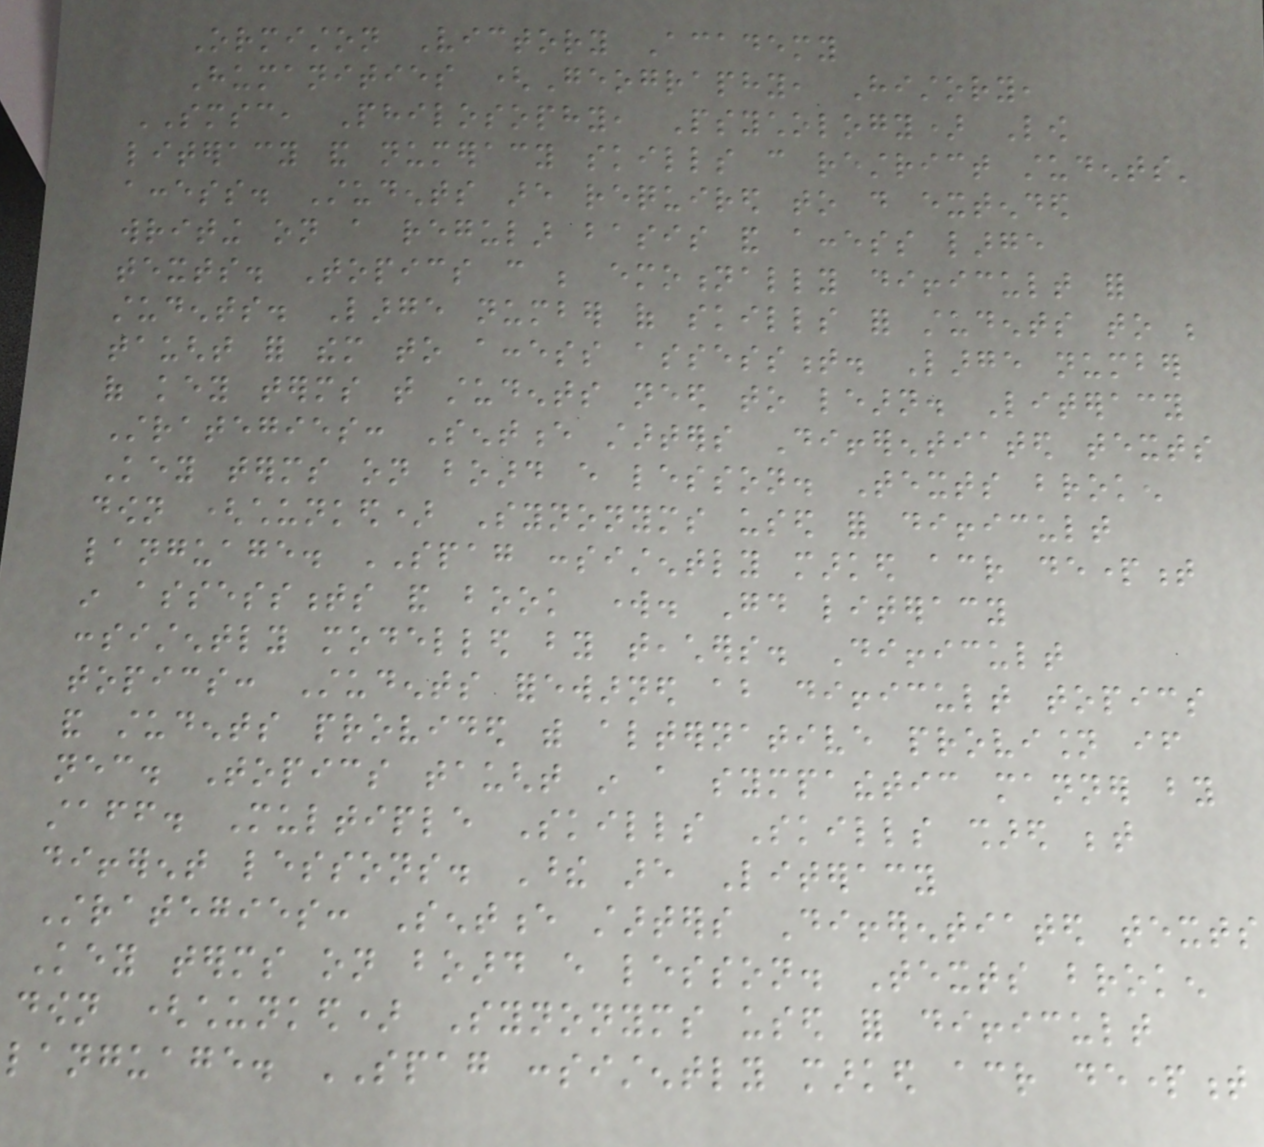Ormiston Victory Academy
Humanities (Geography, History,
SMSC, Philosophy, Psychology) Low
literacy and numeracy skills can restrict students'
access. Students are required to do extended
writing on a regular basis and access large
texts. Topics can be emotionally difficult for
students. Large number of skills for students to be
taught for them to access assessment. Large number
of key terms that students need to learn. Literacy
Strategies: Sentence starters Differentiated texts
Key terms on board every lesson. Texts broken
down (chunked) Synonyms used for difficult
language. SPAG consistently marked across department
in assessments and book work. Good literacy
consistently modelled by teachers. Difficult
topics: Students forewarned about difficult topics
and students provided with alternative provision if
necessary. Topics taught in a sympathetic manner by
staff. Multiple Skills Skills shared between
different lessons. These are Literacy
Strategies: Sentence starters Differentiated texts
Key terms on board every lesson. Texts broken
down (chunked) Synonyms used for difficult
language. SPAG consistently marked across department
